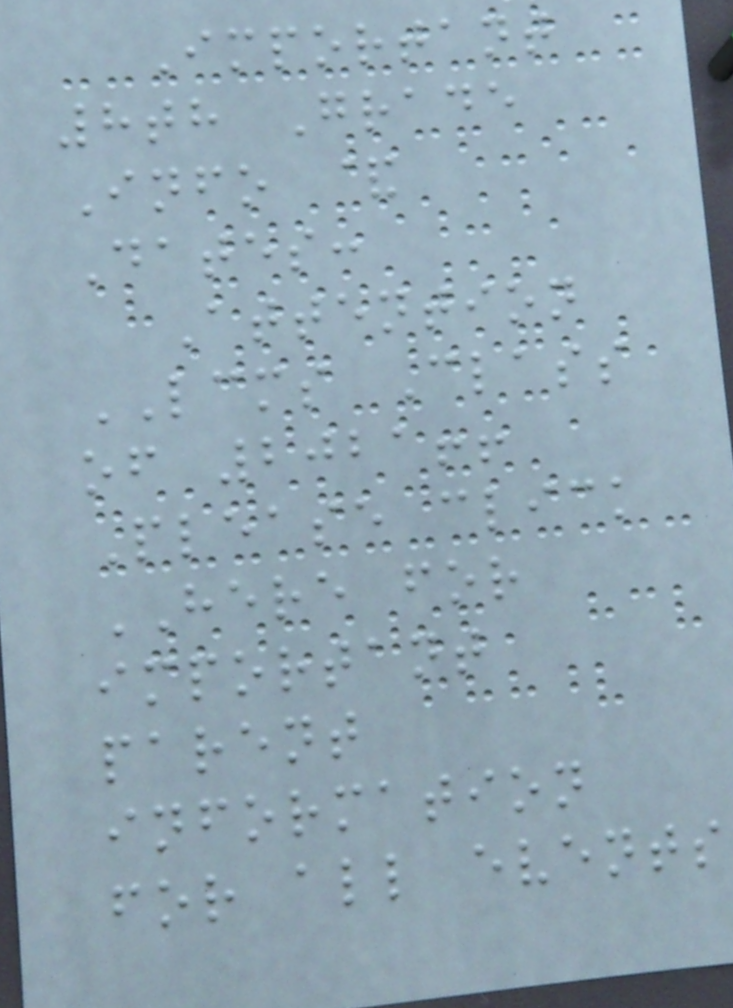Important
8th Grade
Info &
Dates:
Attention
LCMS Class
of 2021!!
Please click
HERE for
important
parent
information
for all events
